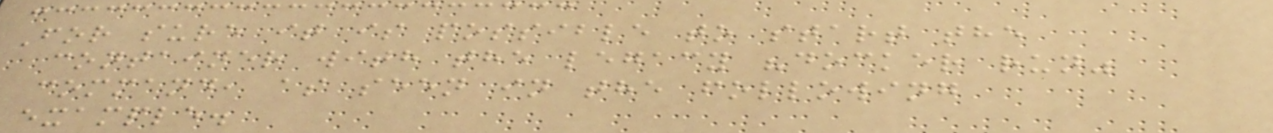For sure it is possible to start the
container with the legacy "docker run"
command, as seen in the following
example.
